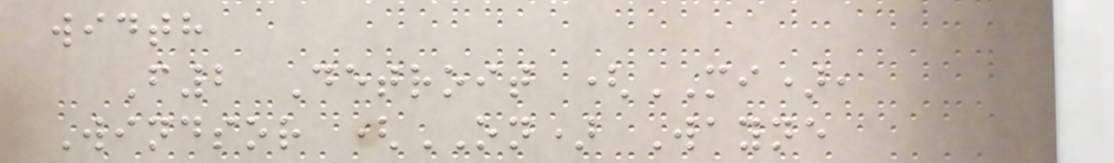width
F2 Detroit (MI),
Windsor (ON) Wayne
